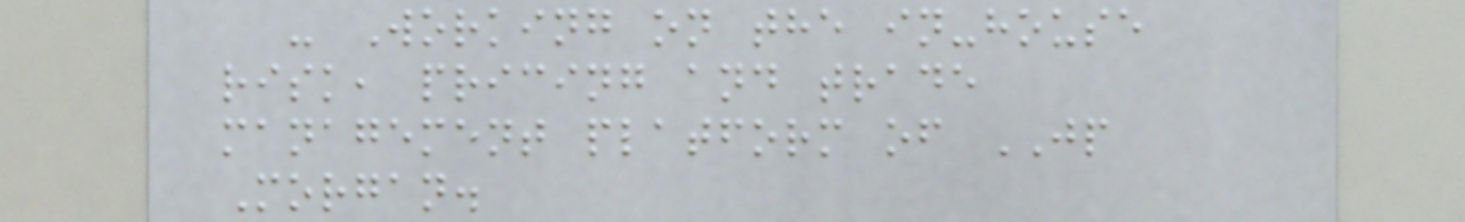- Working on the in-house
risk, pricing and trade
management platform of JP
Morgan.
